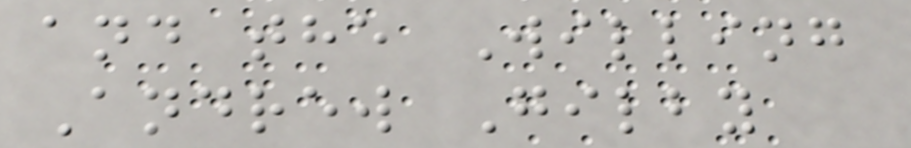and the Willing
Andrew Gilby
